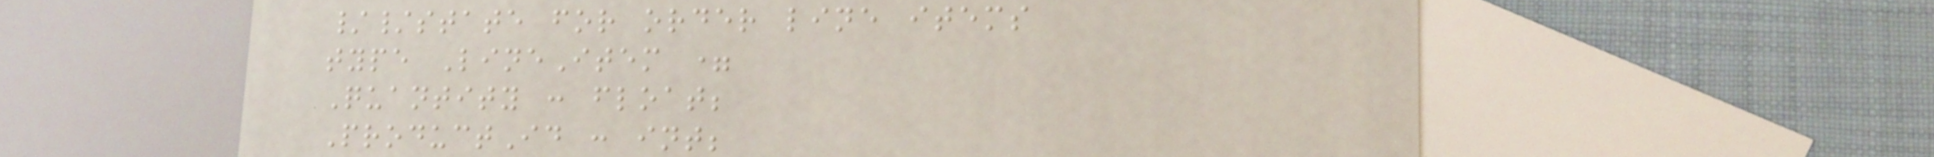//state for order line items
type LineItem =
Quantity : float;
ProductId : int;
